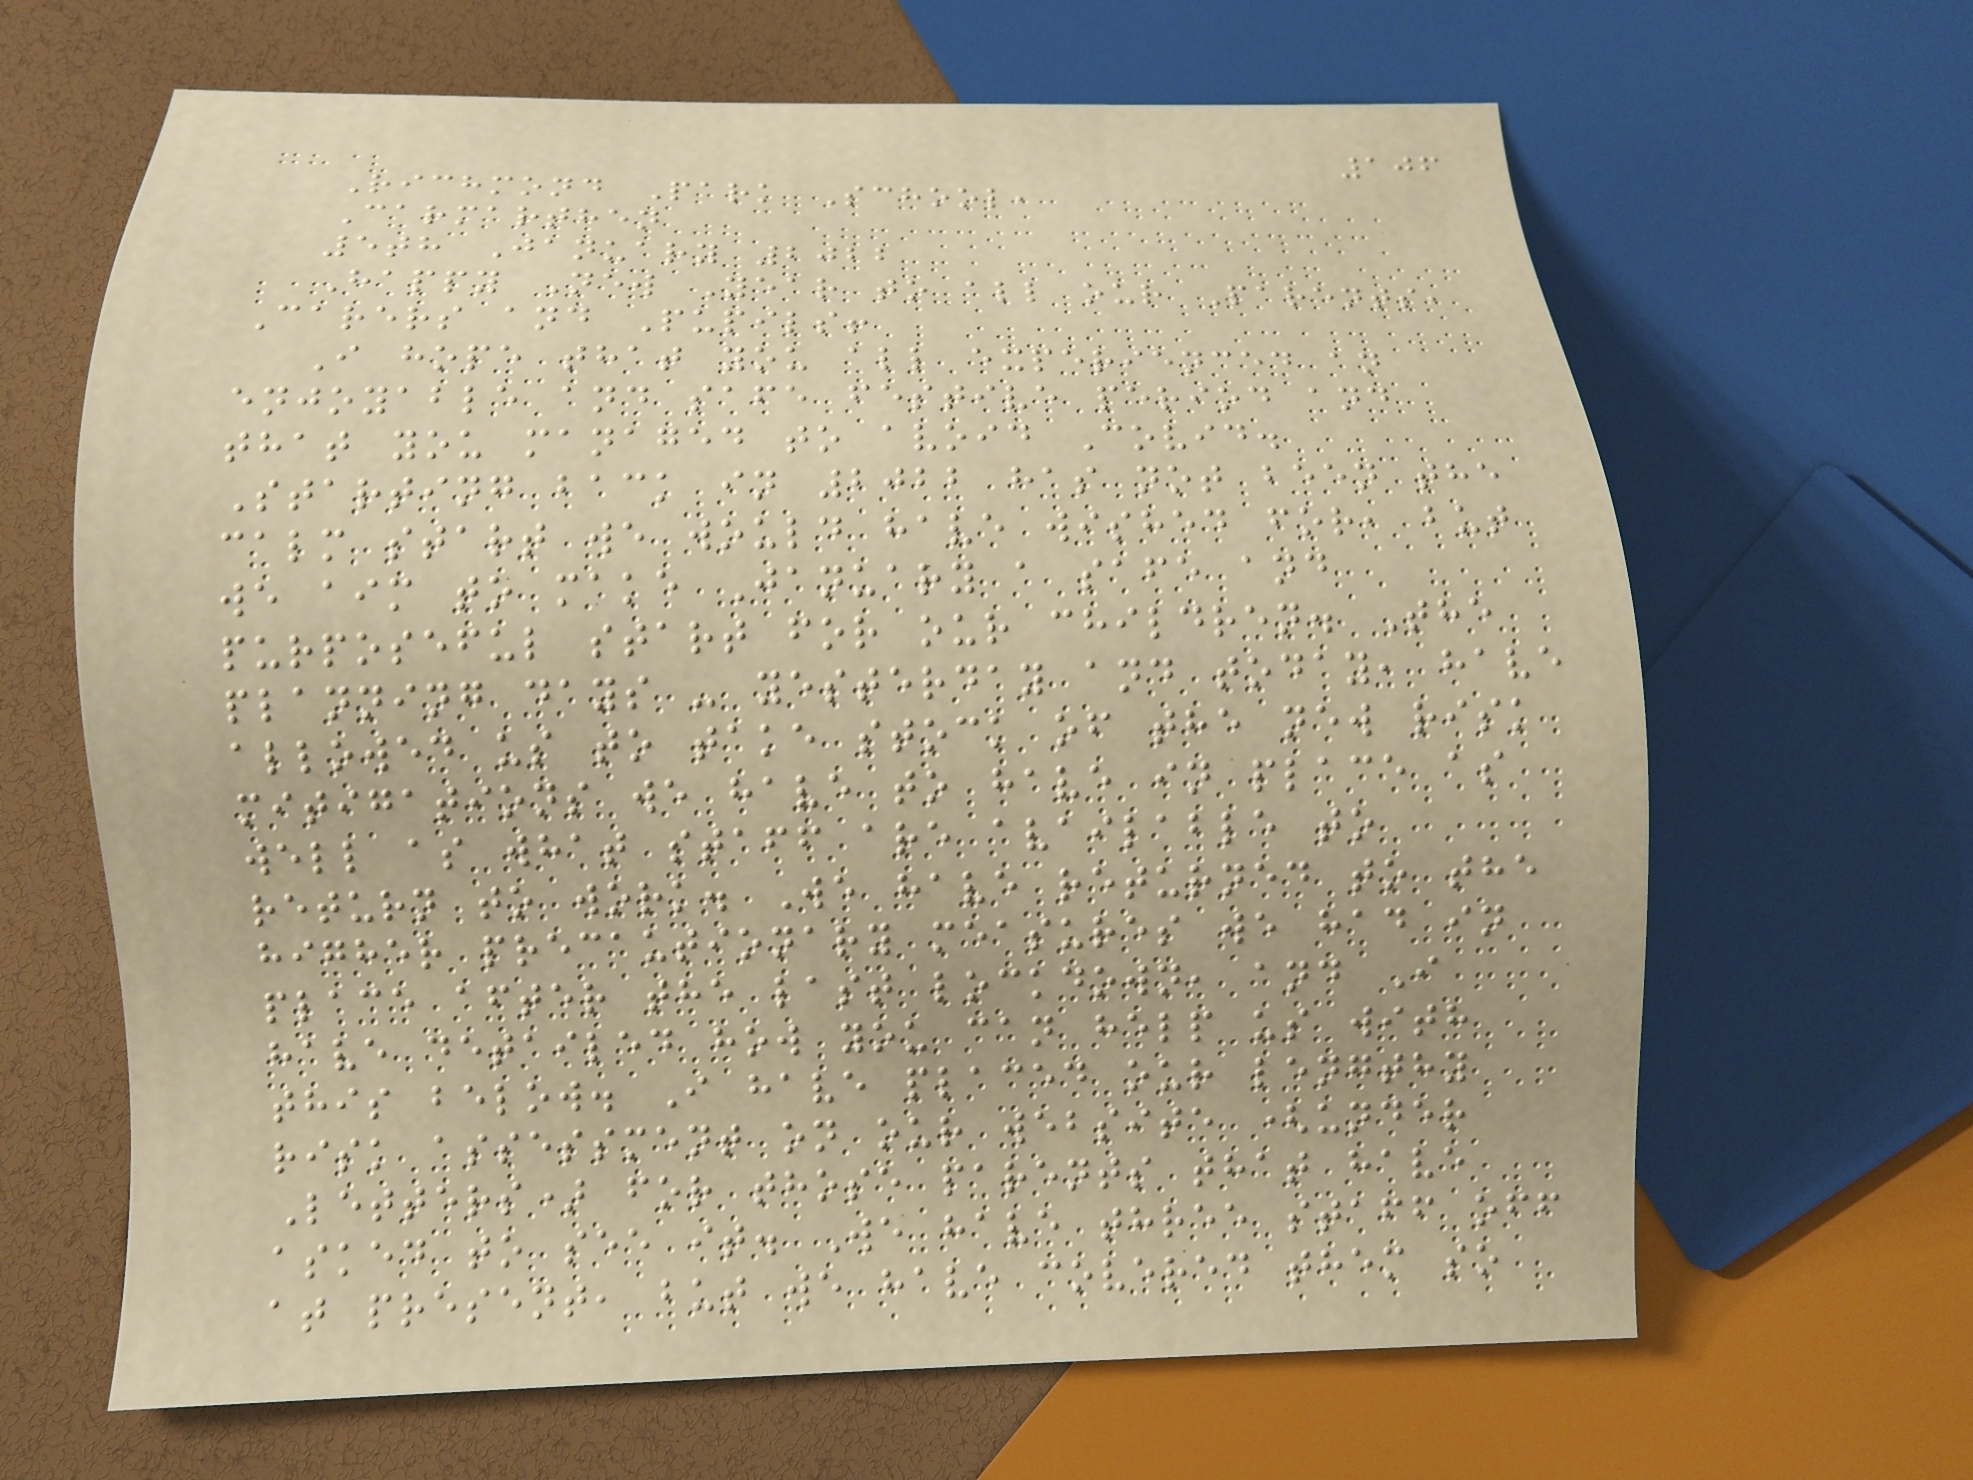106
Richmond Park School,
Carmarthen
5th January 2022
Happy New Year to all our Parents,
Carers and Pupils!
I hope that you all experienced an
enjoyable and safe festive period and
that you managed to avoid Covid.
Starting back in 2022 has not been the
calm start we would have wished for, but
we aim to make January a safe and
purposeful start for our children. The
planning days - yesterday and today, have
allowed us to take stock of the new risk
mitigations we have to have in place as
well as what staff are available to
return to work. We have returned to the
higher precautionary measures we had in
place after the last lockdown, and I
have detailed how you can help us with
this below. I have placed our lengthy
risk assessment on our website (under
Letters) for those parents that have
asked to see it. We have three staff off
at present, but we have covered them so
